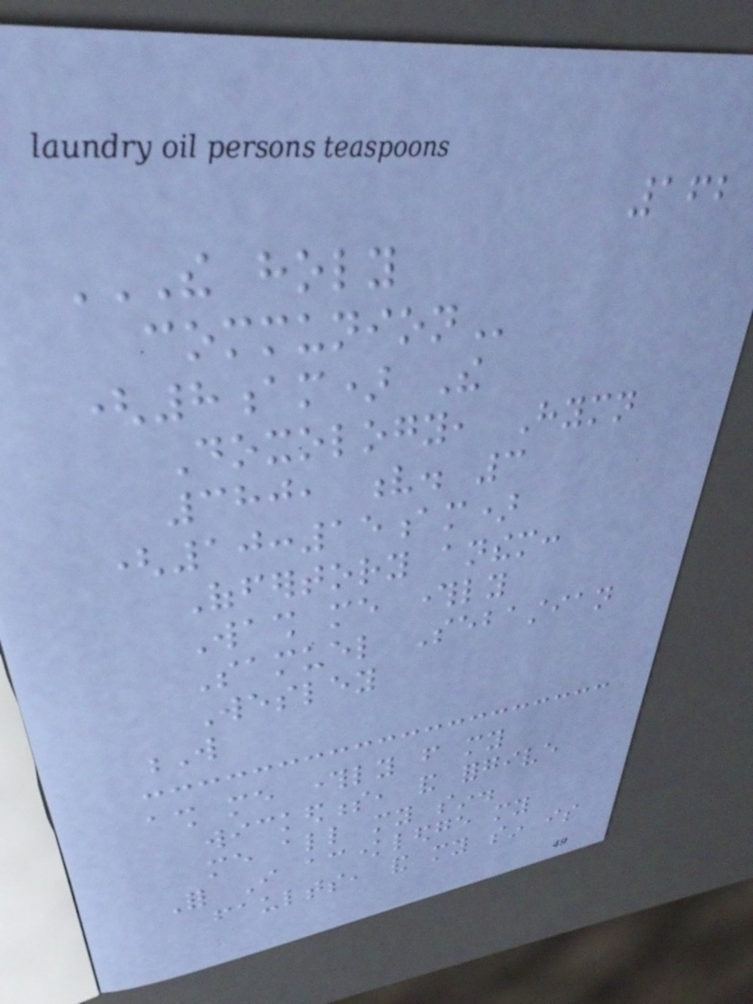162
THE HOLY
COMMUNION
(8am) The
Doxology, Hymn
380, v. 3
(10:15am)
Offertory anthem:
Wash me throughly
Samuel Sebastian
Wesley
W
ash me throughly from my
wickedness, and forgive
me all my sin.
For I acknowledge my
faults, and my sin is
